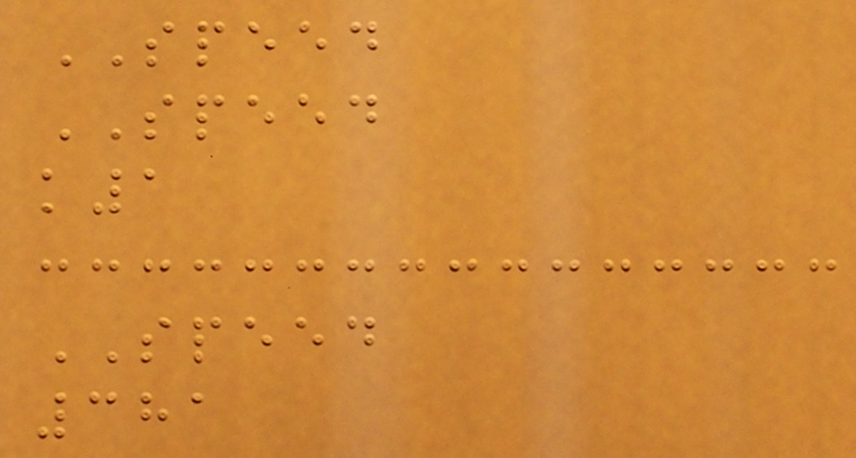SPEED
SPEED
k1
SPEED
381
